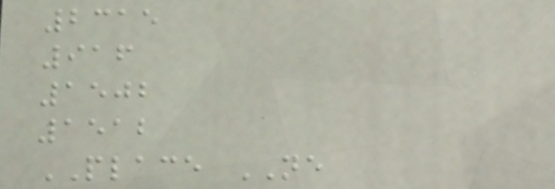2315
916
1502
1512
PLACE NE
